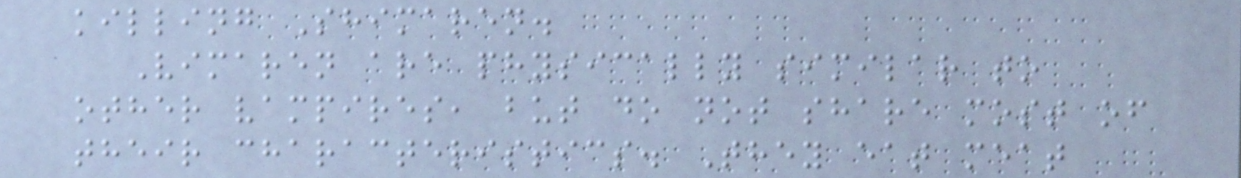killing Shimaren.
Vimaren are physically similar to
other vampires, but do not share most of
their characteristics. They eat meat
